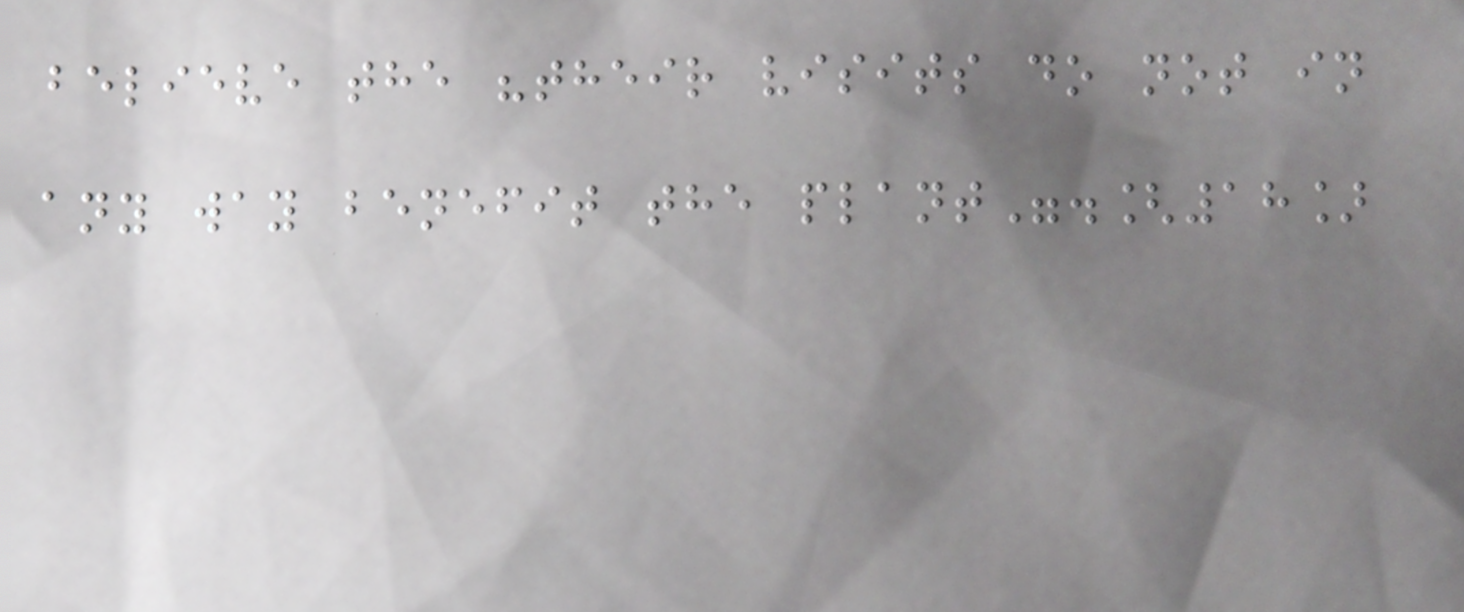believe the "their visits do not in
any way benefit the plant".[18]
